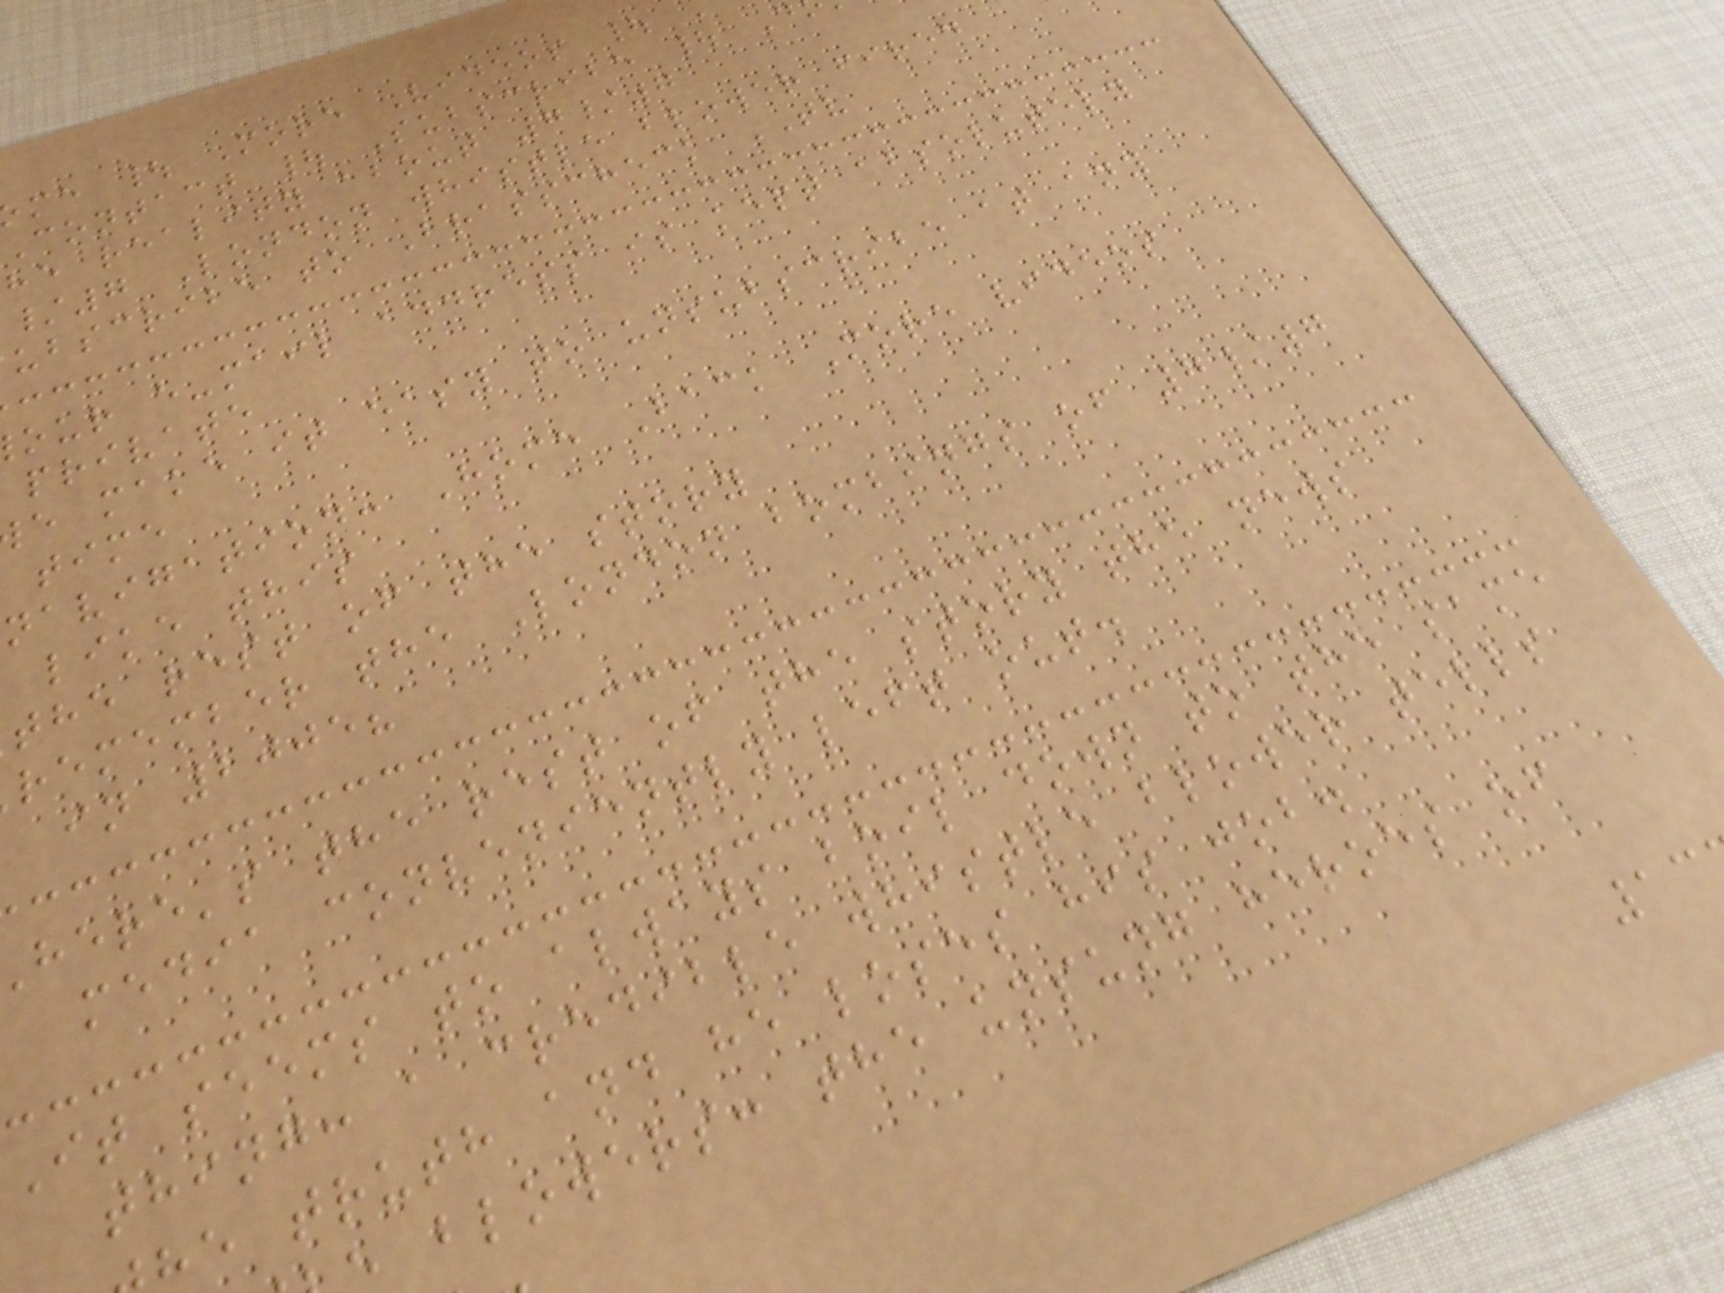me | More Videos |
Contact | Subscribe | D
he reality about 7/7
/7 London whistle blower fired
ubscribe to Brasscheck TV
our e-mail address is kept absolutely
private
e make it easy to unsubscribe at any
time
navigation: Home Back More videos
like this
the rest of the story
remember the London bombings of 7/7
in 2005?
here's the rest of the story the news
media conveniently left out.
It seems to always boil down to the same
thing: a credible whistle blower tells
e truth and he loses his job.
blowers: the unsung heroes of
